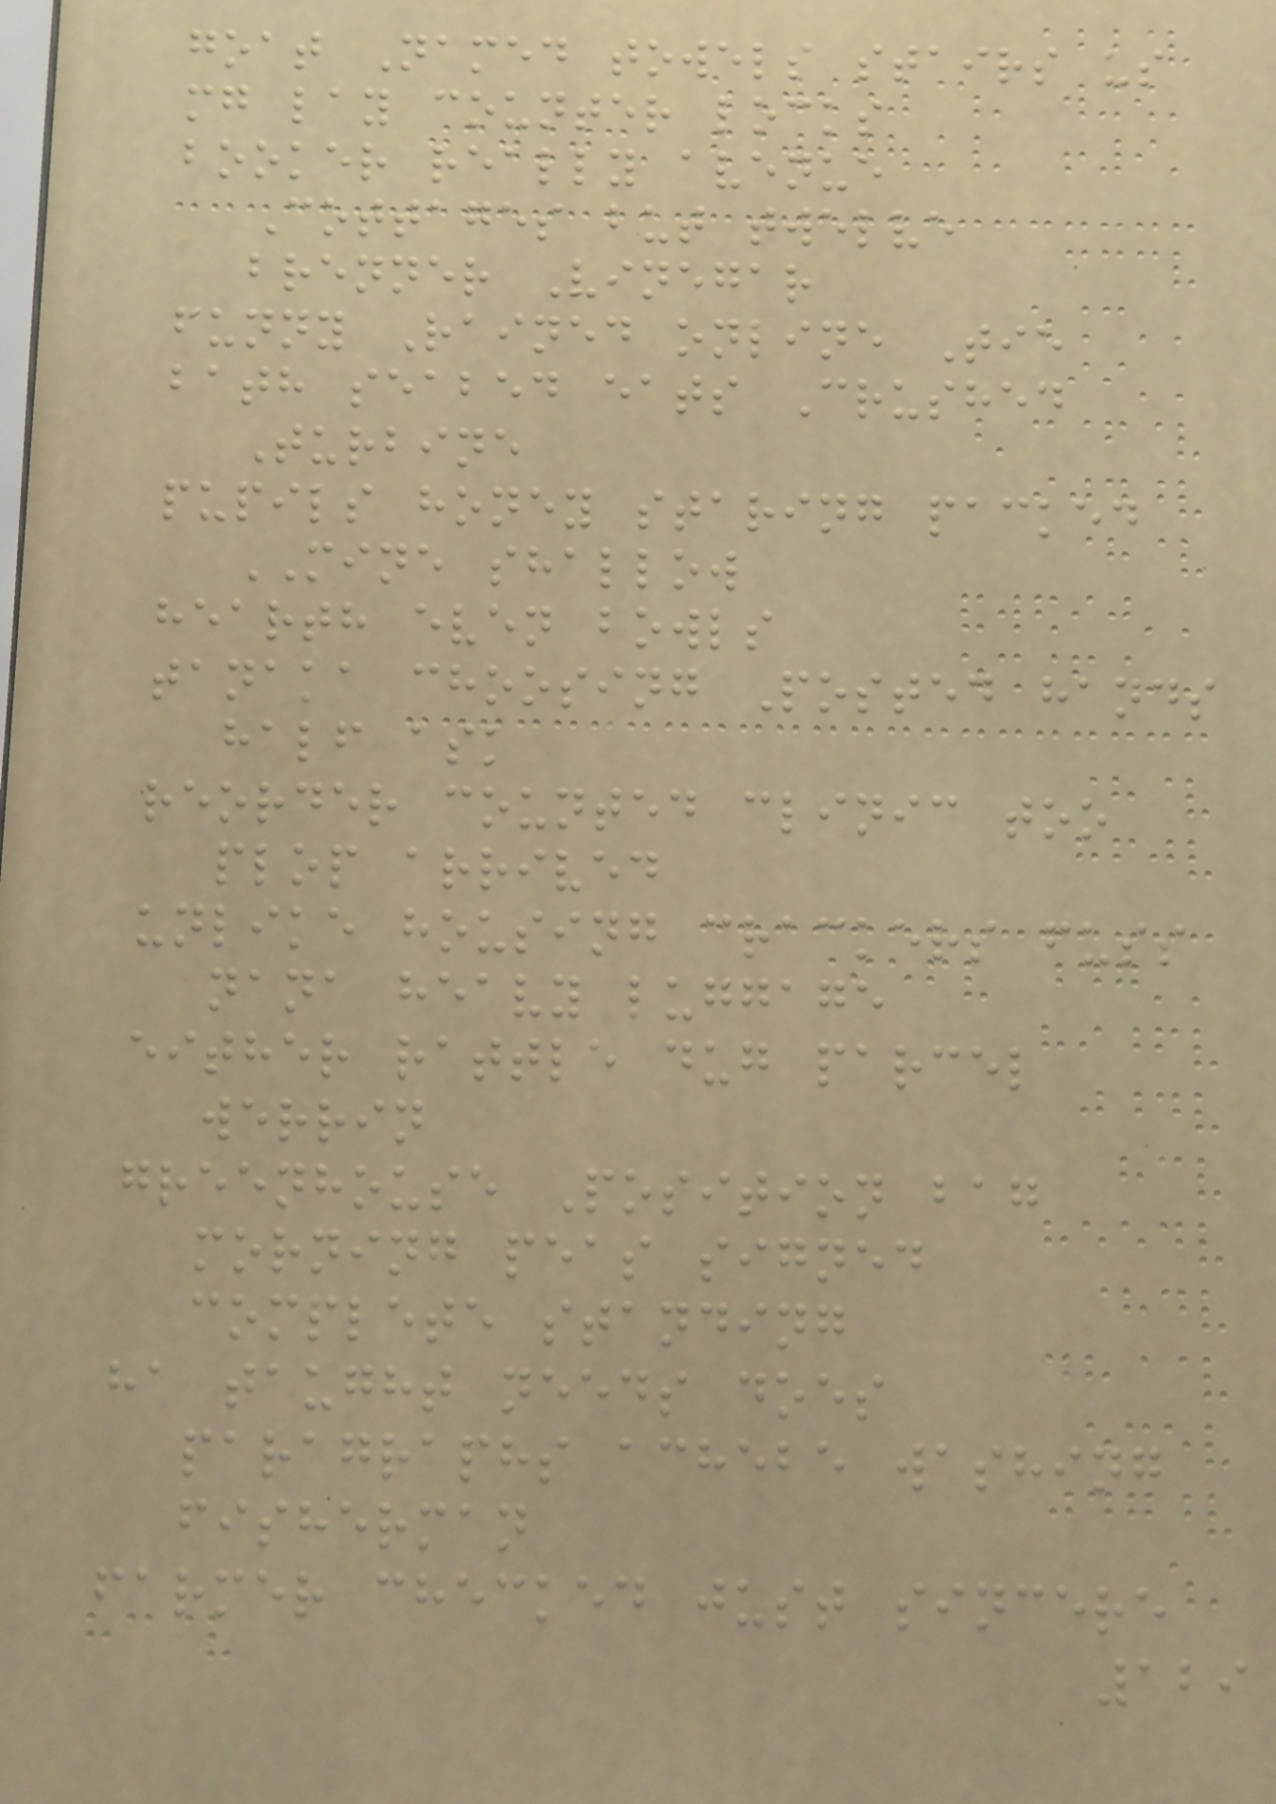goat Named towels stairs us
mg lay counter locks
booker really avenue
Cottages but twelve
brenner Vinegar
funny Rained online Tie
bath seabed eats Crushed
Turbine
pupils honey staring packed
MINE shallow
hearth even bowls
tanaka choosing Posted hands
half ask
reorder counted clinic too
plop arrived
unlike housing crackers fuss
nana heavy luggage
either rattle dug parcel
werrin
greenhouse Position bag
morning peas signed
complete standing
ha taught needs does
paragraphs achebe washing
fisherman
farmer checked just sincere
129
